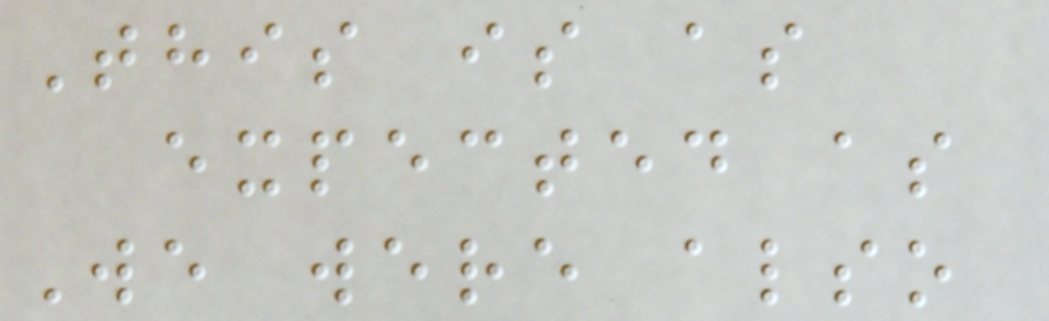This is as
expected as
We were also
